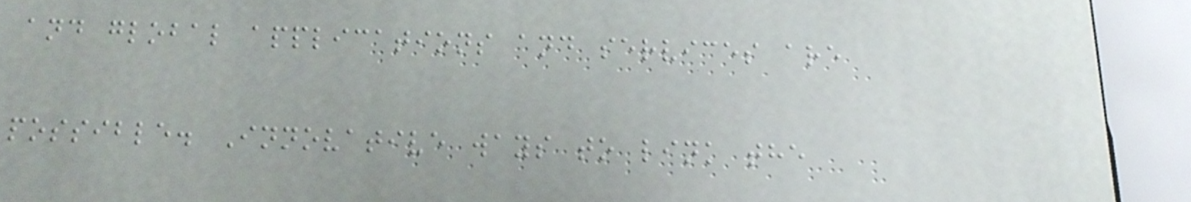and global applications and services are
possible. Innovative ways to link the
